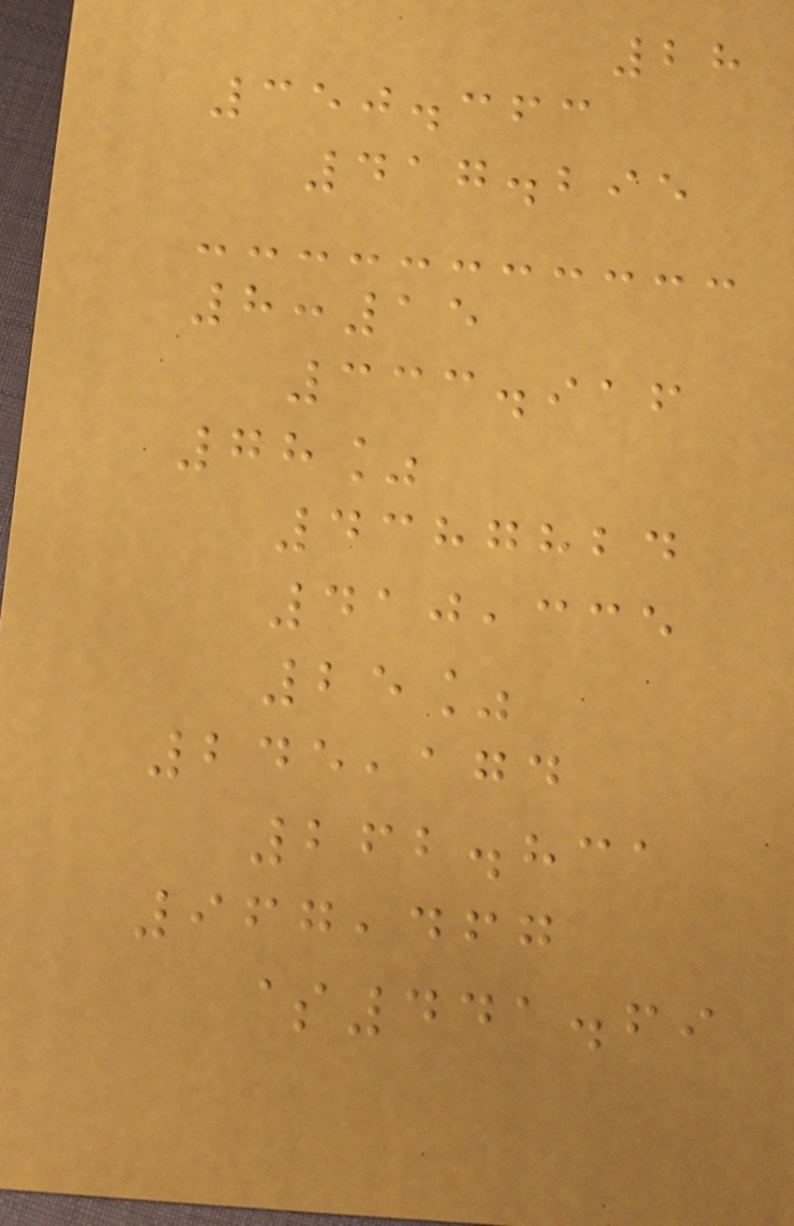28
350.363
417.295
8:15
333.916
78%
4387824
410,335
25%
245,174
262.831
967,467
$441.69
